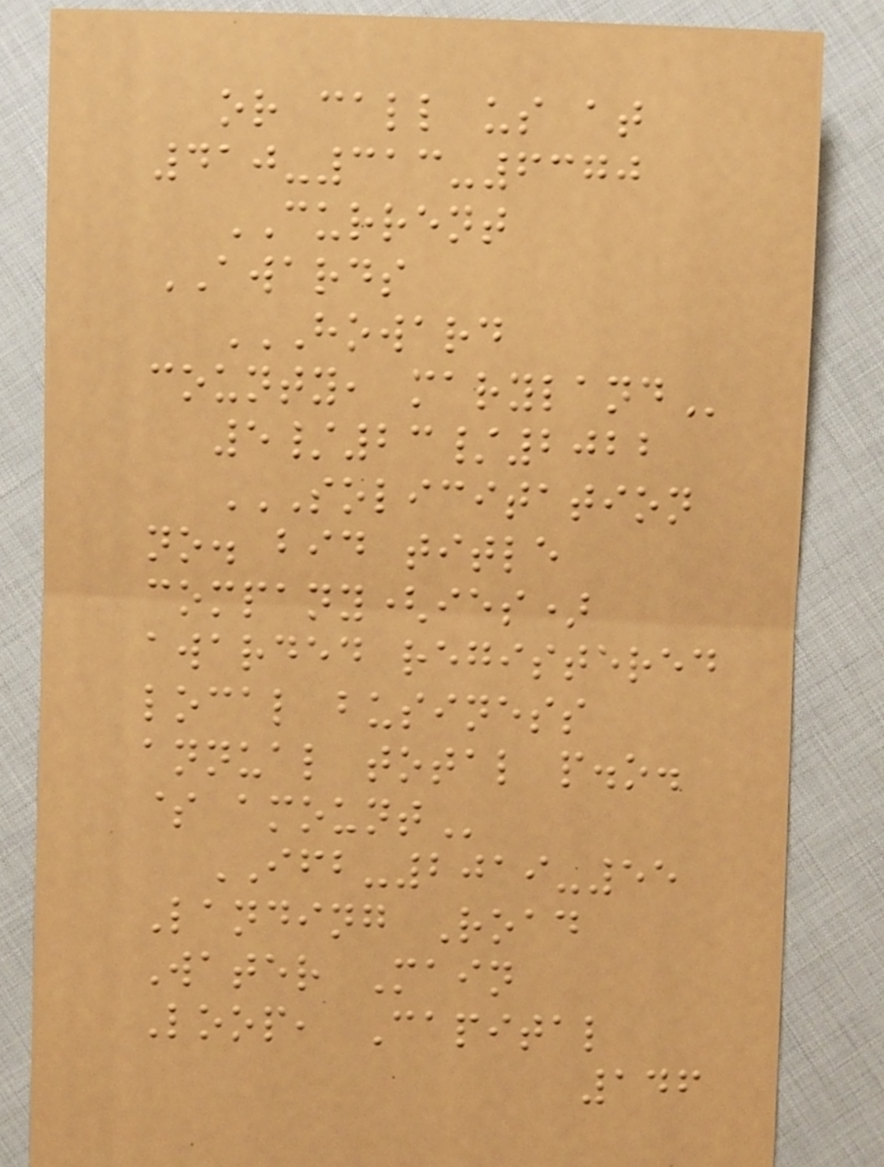or call us at
410-313-6370
CURRENT
AWARDS
HOWARD
COUNTY, MARYLAND
5/23/2022
SOLICITATION
NO. BID TITLE
COMPANY(IES)
AWARDED REGISTERED
LOCAL BUSINESS
ANNUAL TOTAL P.O.
$ AMOUNT
IFB-2019-55
Landing Road
Water Main
Loop, Capital
146
